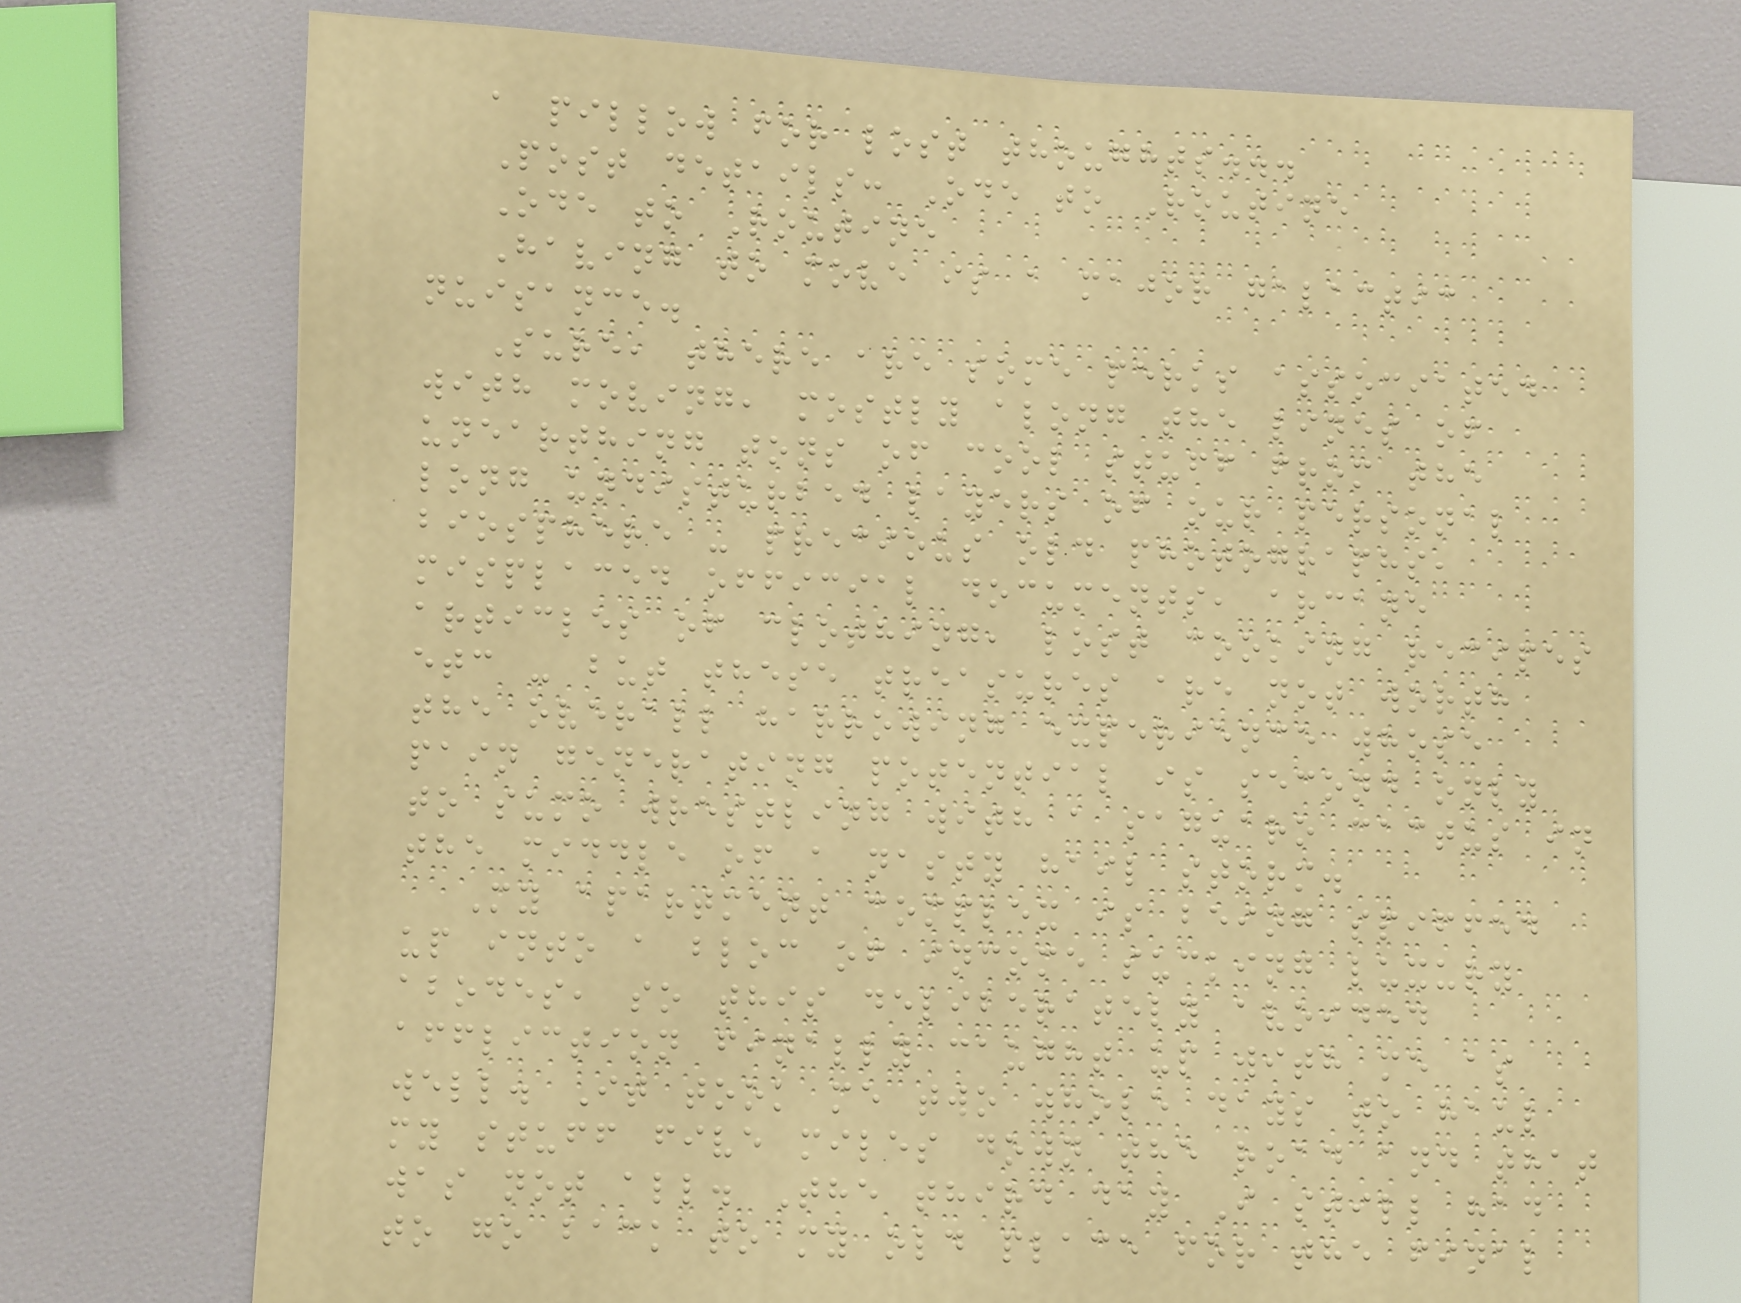a pillow for lost thoughts...
Post details: Ode to Routine
Ode to Routine
Having to move is a major galactic
nuisance.
Sure, there are some perks associated
with moving, mostly along the lines of
unearthing tons of cool stuff from the
long undisturbed layers of our personal
biosphere - precious old photographs,
misplaced official documents, arcane
articles of clothing, lost cooking recipes
etc - but these treasures are not worth
the overall harrowing experience whose
pain generating potential is second only
to sumo wrestling with a saguaro cactus in
the middle of a nasty hail storm.
My apartment complex is being spiffed
up into a bloc of income sucking luxury
abodes, so this deliberately avoided
affliction finally caught up with me as
well. It took me two whole days to haul
my stuff five miles down the road and that
was not all. The third day I still had
to go back to my old place for the final
